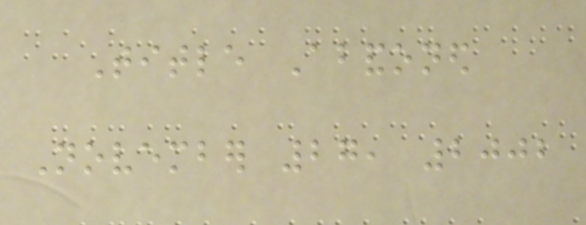Title Abandoned
November 27, 2002
